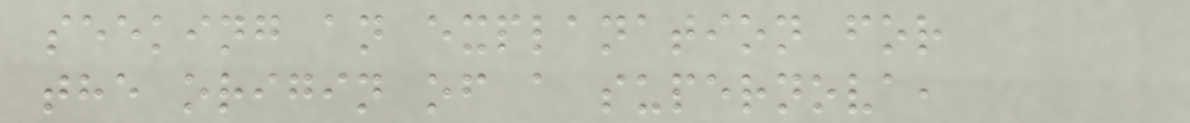seeking an explanation for
the origin of a supernova,
